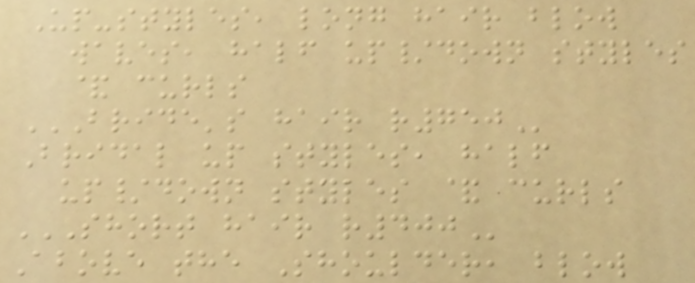Up-styles, long hair blow
waves, half up/down styles
& curls
BRIDE'S HAIR R750
Bridal up styles, half
up/down styles & curls
SHORT HAIR R400
Above the Shoulder, blow
